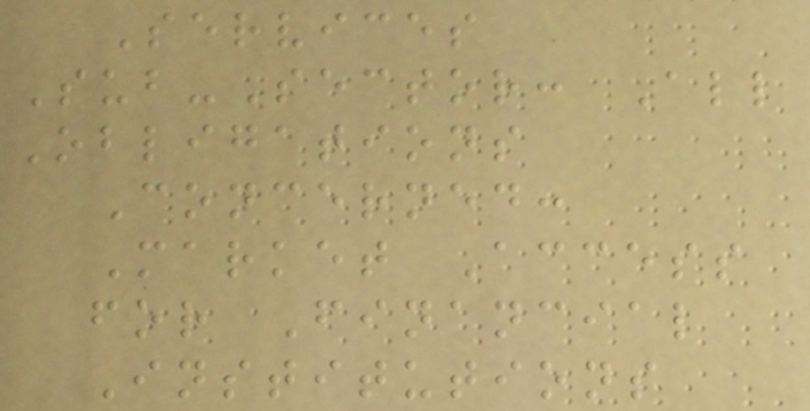Services
Sub-Sector: All
Obligations
Concerned:
Market Access
for Financial
Institutions
